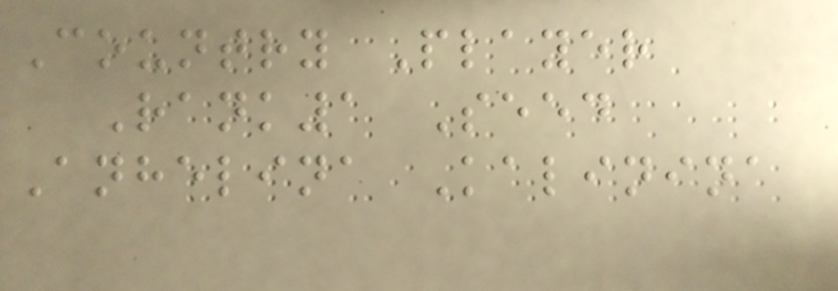Country Player
Rank1 Seed
Anhelina Kalinina
